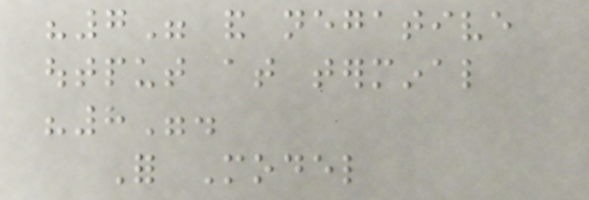"7" and negative
output at terminal
"8".
For Model
